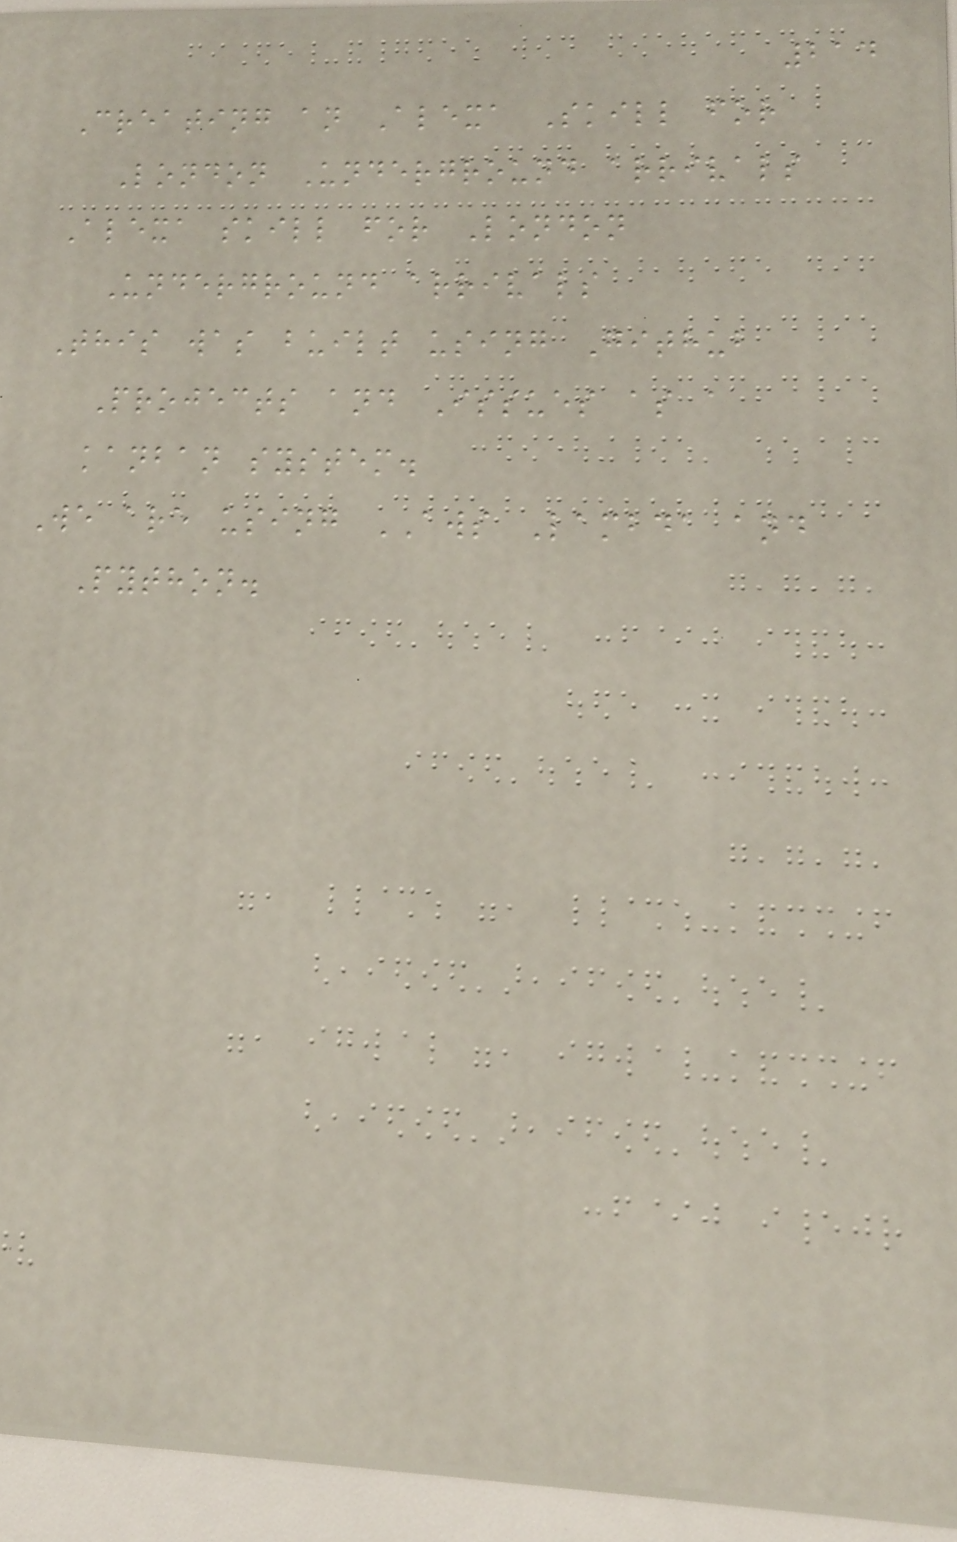214
Creating an Alexa Skill for
London Underground arrivals
Alexa skill for London
Underground arrivals
This was built using Github
Projects and Issues as a
kanban system.
We are using AWS Lambda and
Python.
